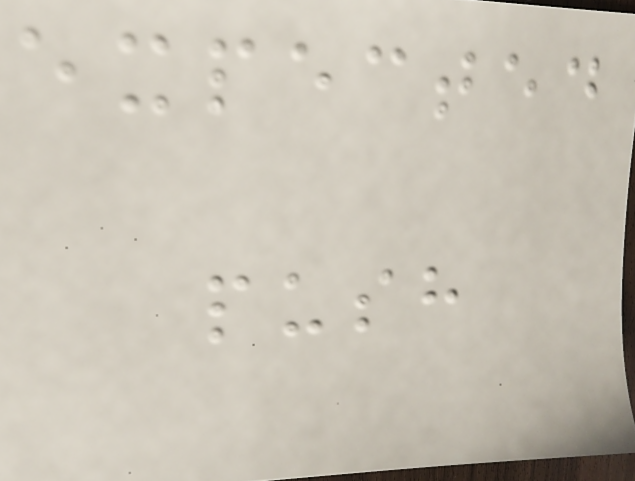expected
push
